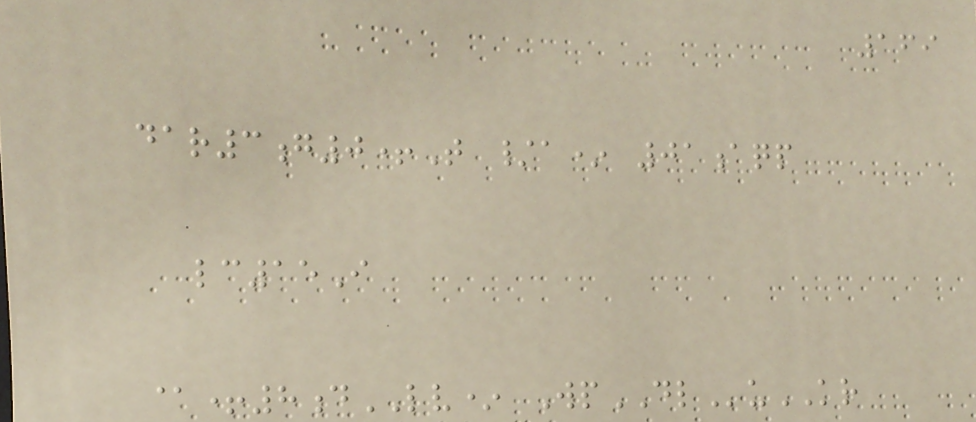169
dar3g0+T /a* 01aqp
lc15I
@+8dLV* WpDLuKR
